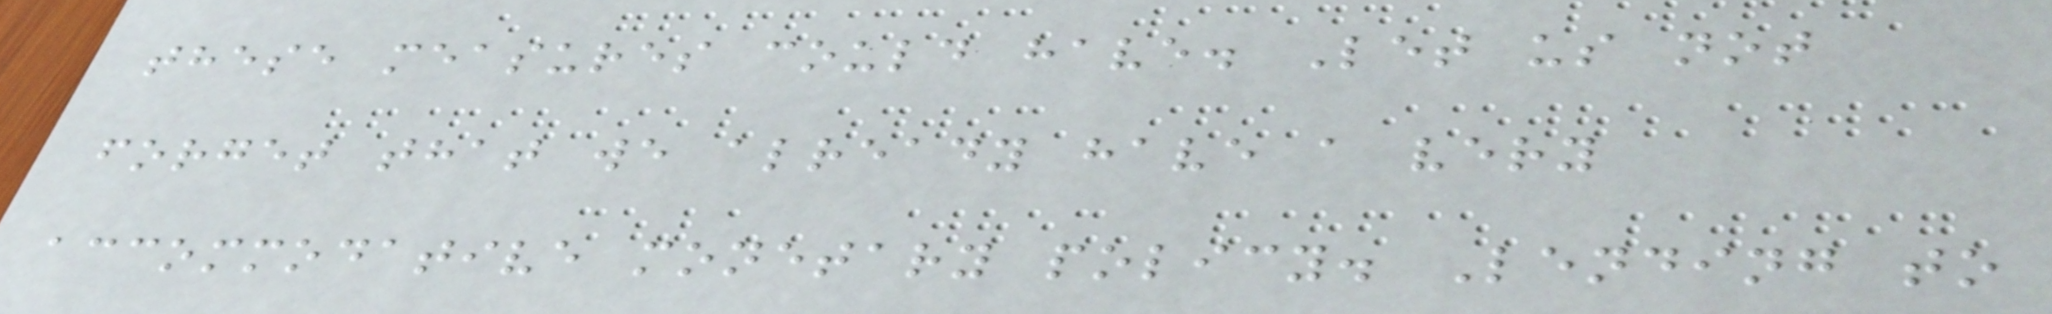these measures could have. Let us not
forget that we already have a very
accommodative monetary policy. Lending to
